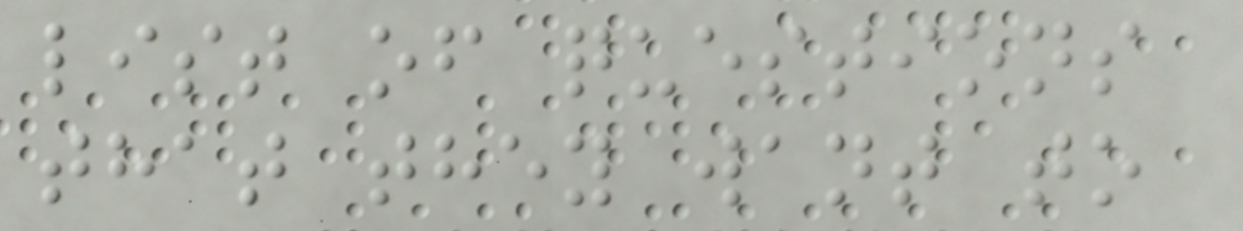list of questions
that they want to
